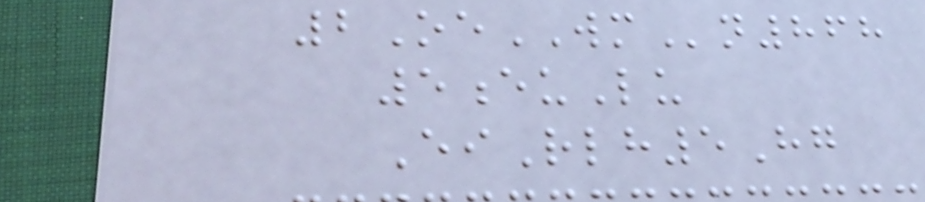2OeWMn868
5euLu
EiRlh5Hg
